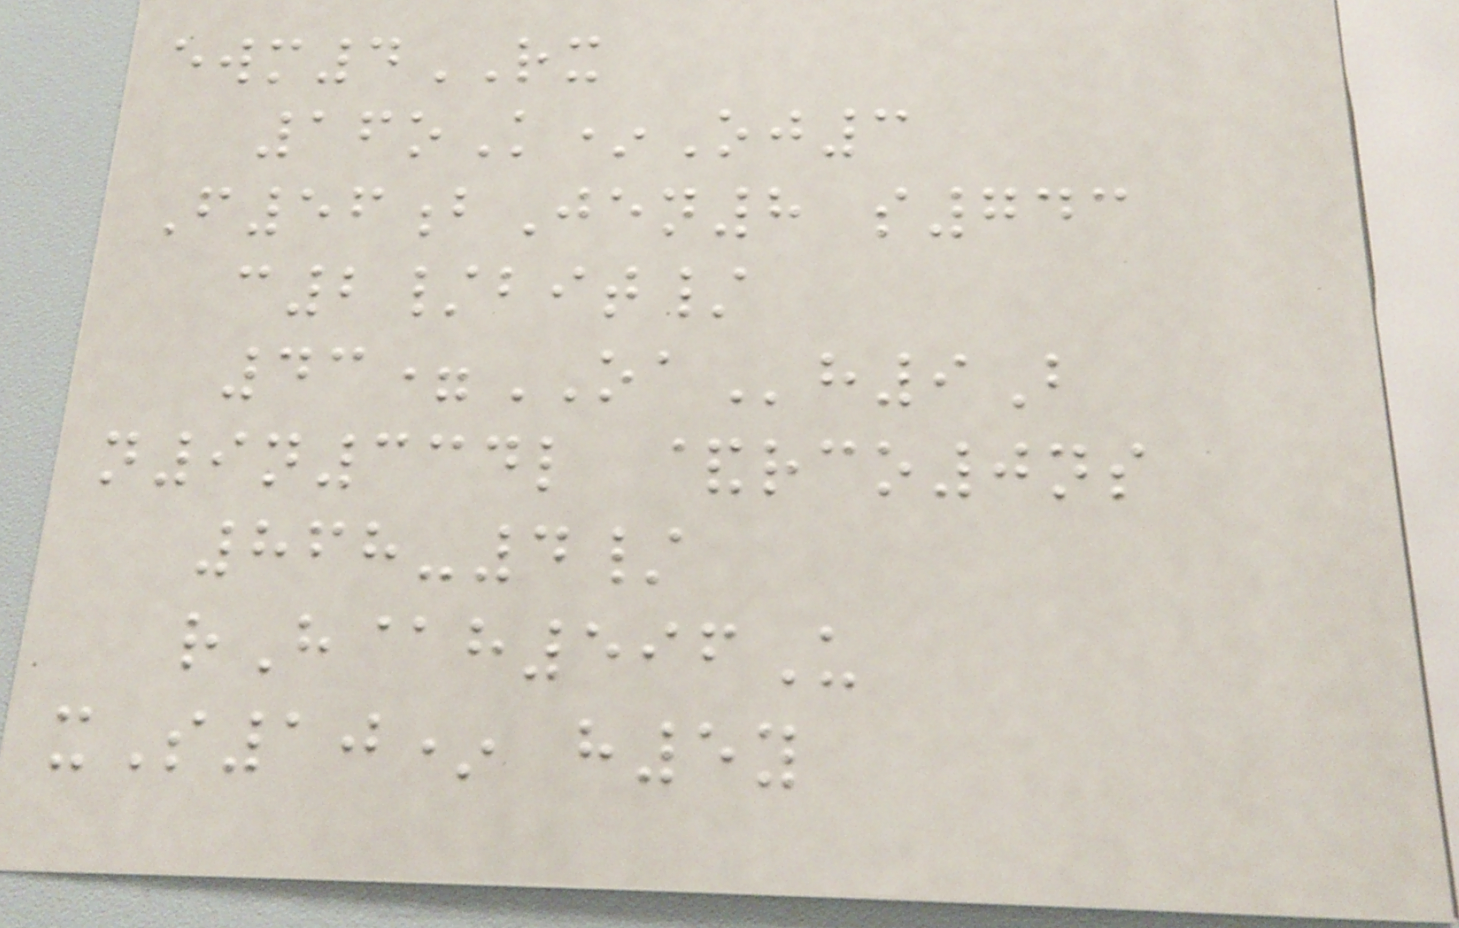ewm4RX
16oK*Oj3
F56bJen8 s743
c2/bit/
43=OAh9B
n9n334l &rco0ns
868-4/
rH@h596U
xS10* h5y
